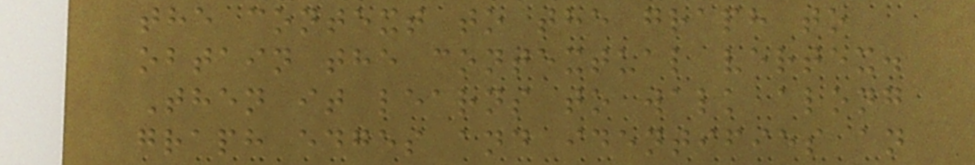the context to the graph to
obtain the contextual vertex.
Then it learns to walk along
graph edges and identifies an
